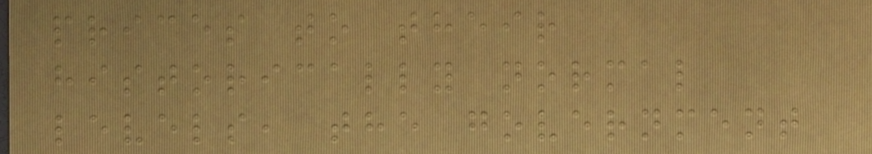prices to their
historically normal
levels, the government
